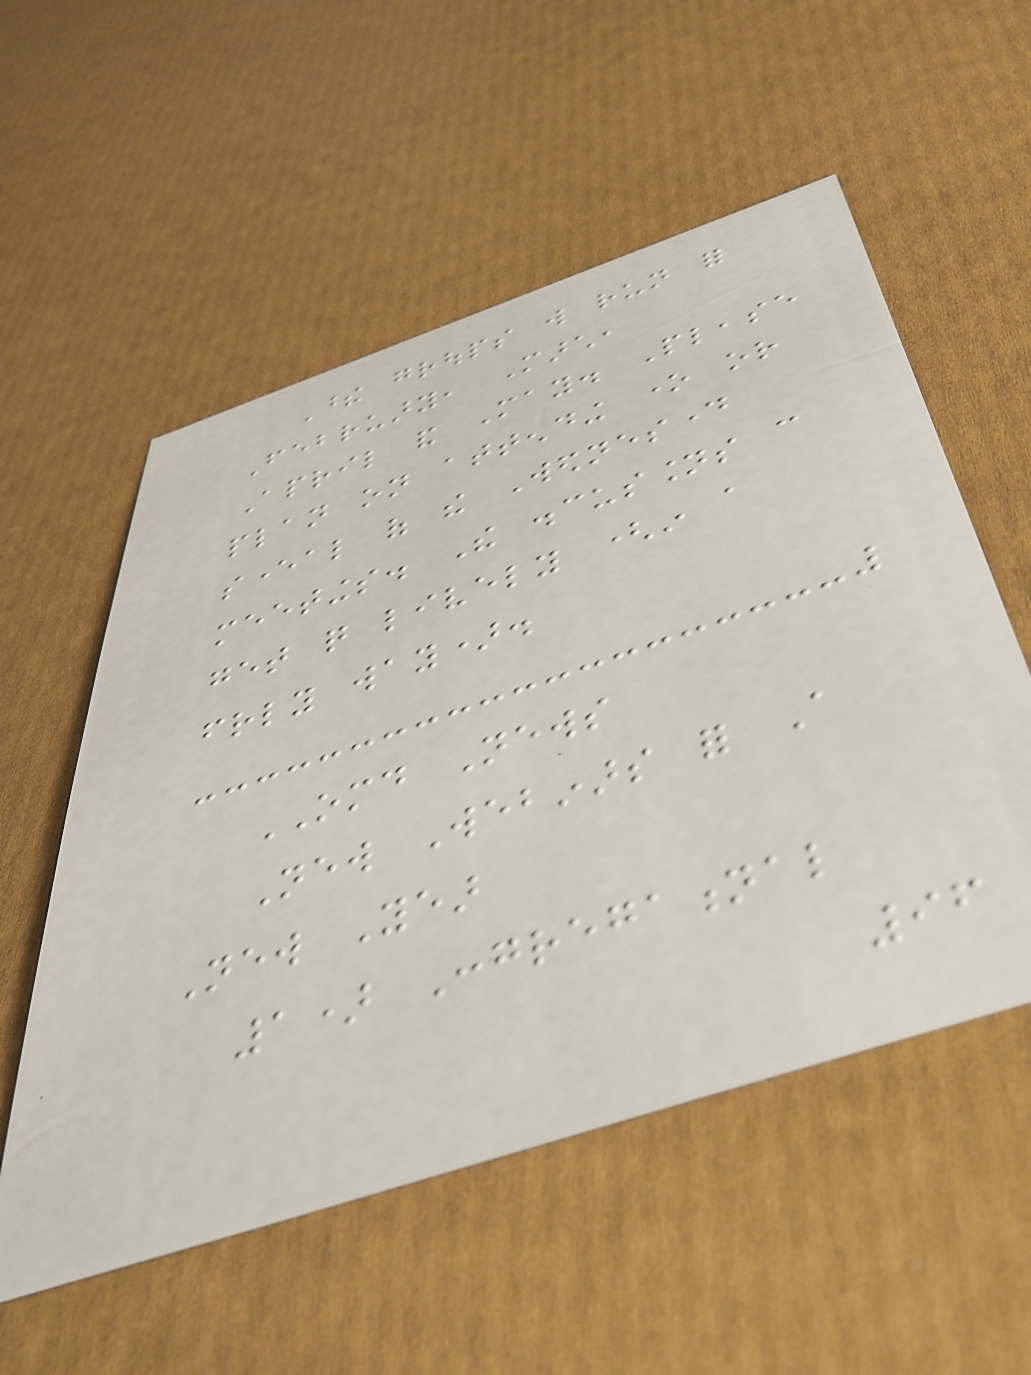These groups will run for
February, March,
April and May. Please
plan on attending one or
several of the Wednesday
meetings. The discussions can
get quite lively (in a
friendly way).
OMD News
New Webinars for A
New Year
1) Congregational
96
